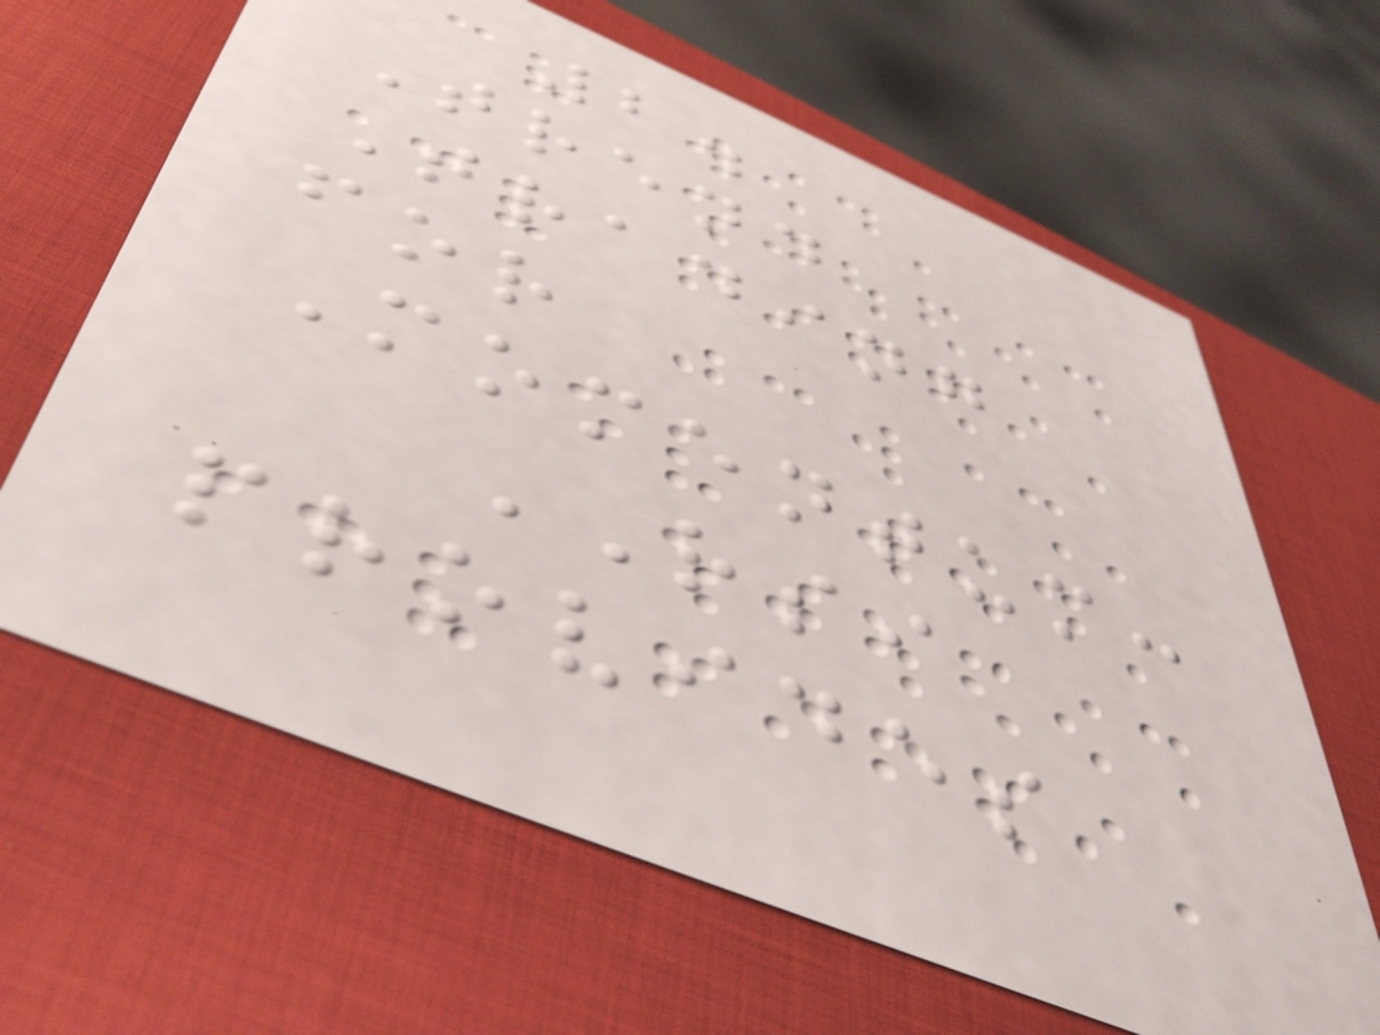2.
Trend
Trading
for
Momentum:
RSI
provides
